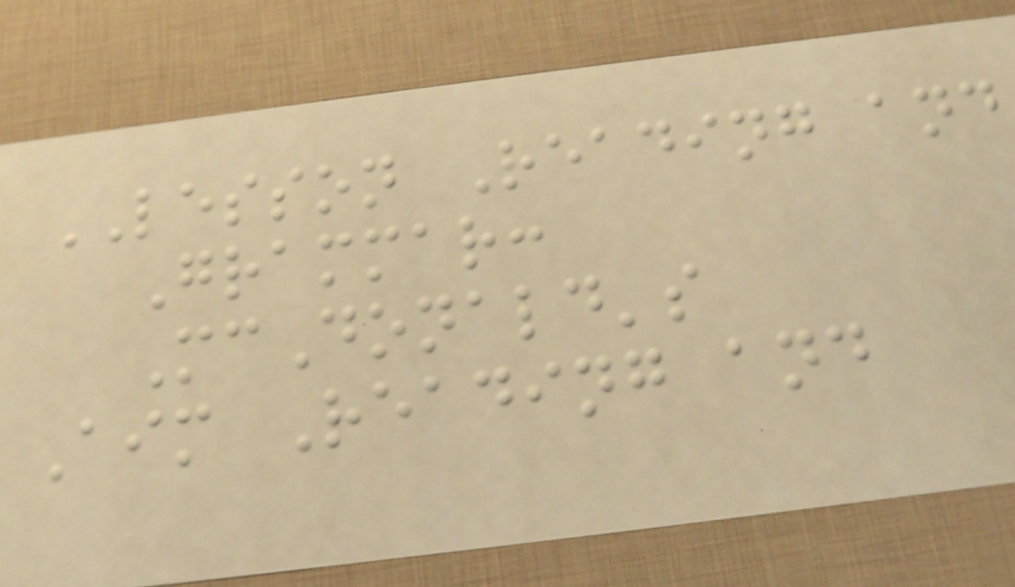LESSON Reading and
Grammar:
McDonald's
Aim Reading and
